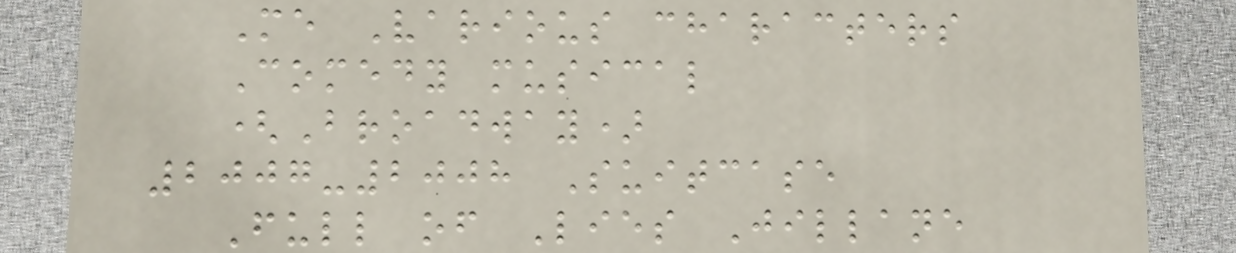Me Various characters
Comedy musical
(Broadway)
2007-2008 Suitcase
Full of Lies Jillane
